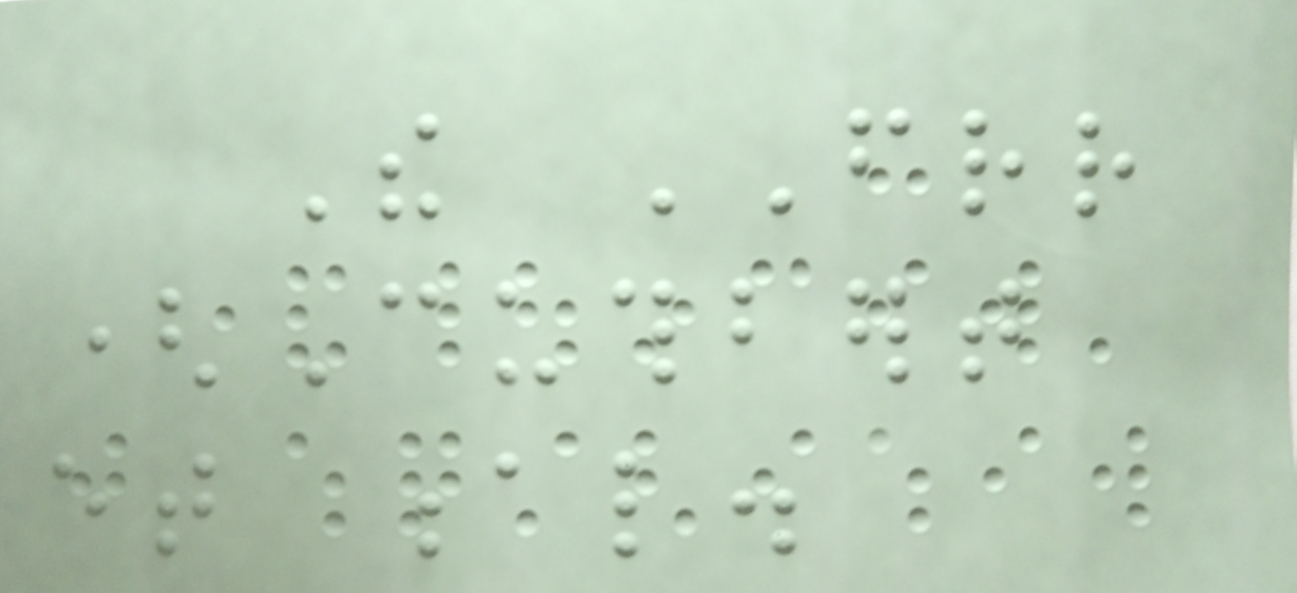The FRR
(Cuthbert
et al.
